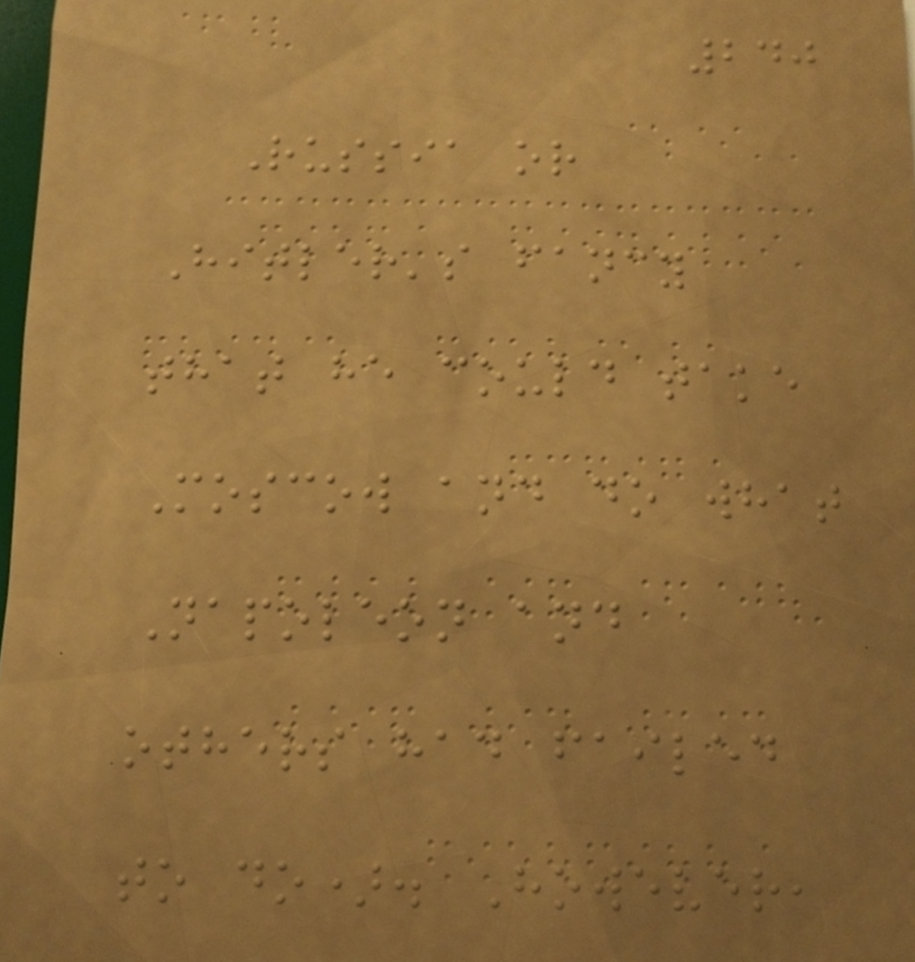240
Russia or
Hitler's fancy
that he could take
Moscow and do what
Napoleon and
others had failed
to do). However,
